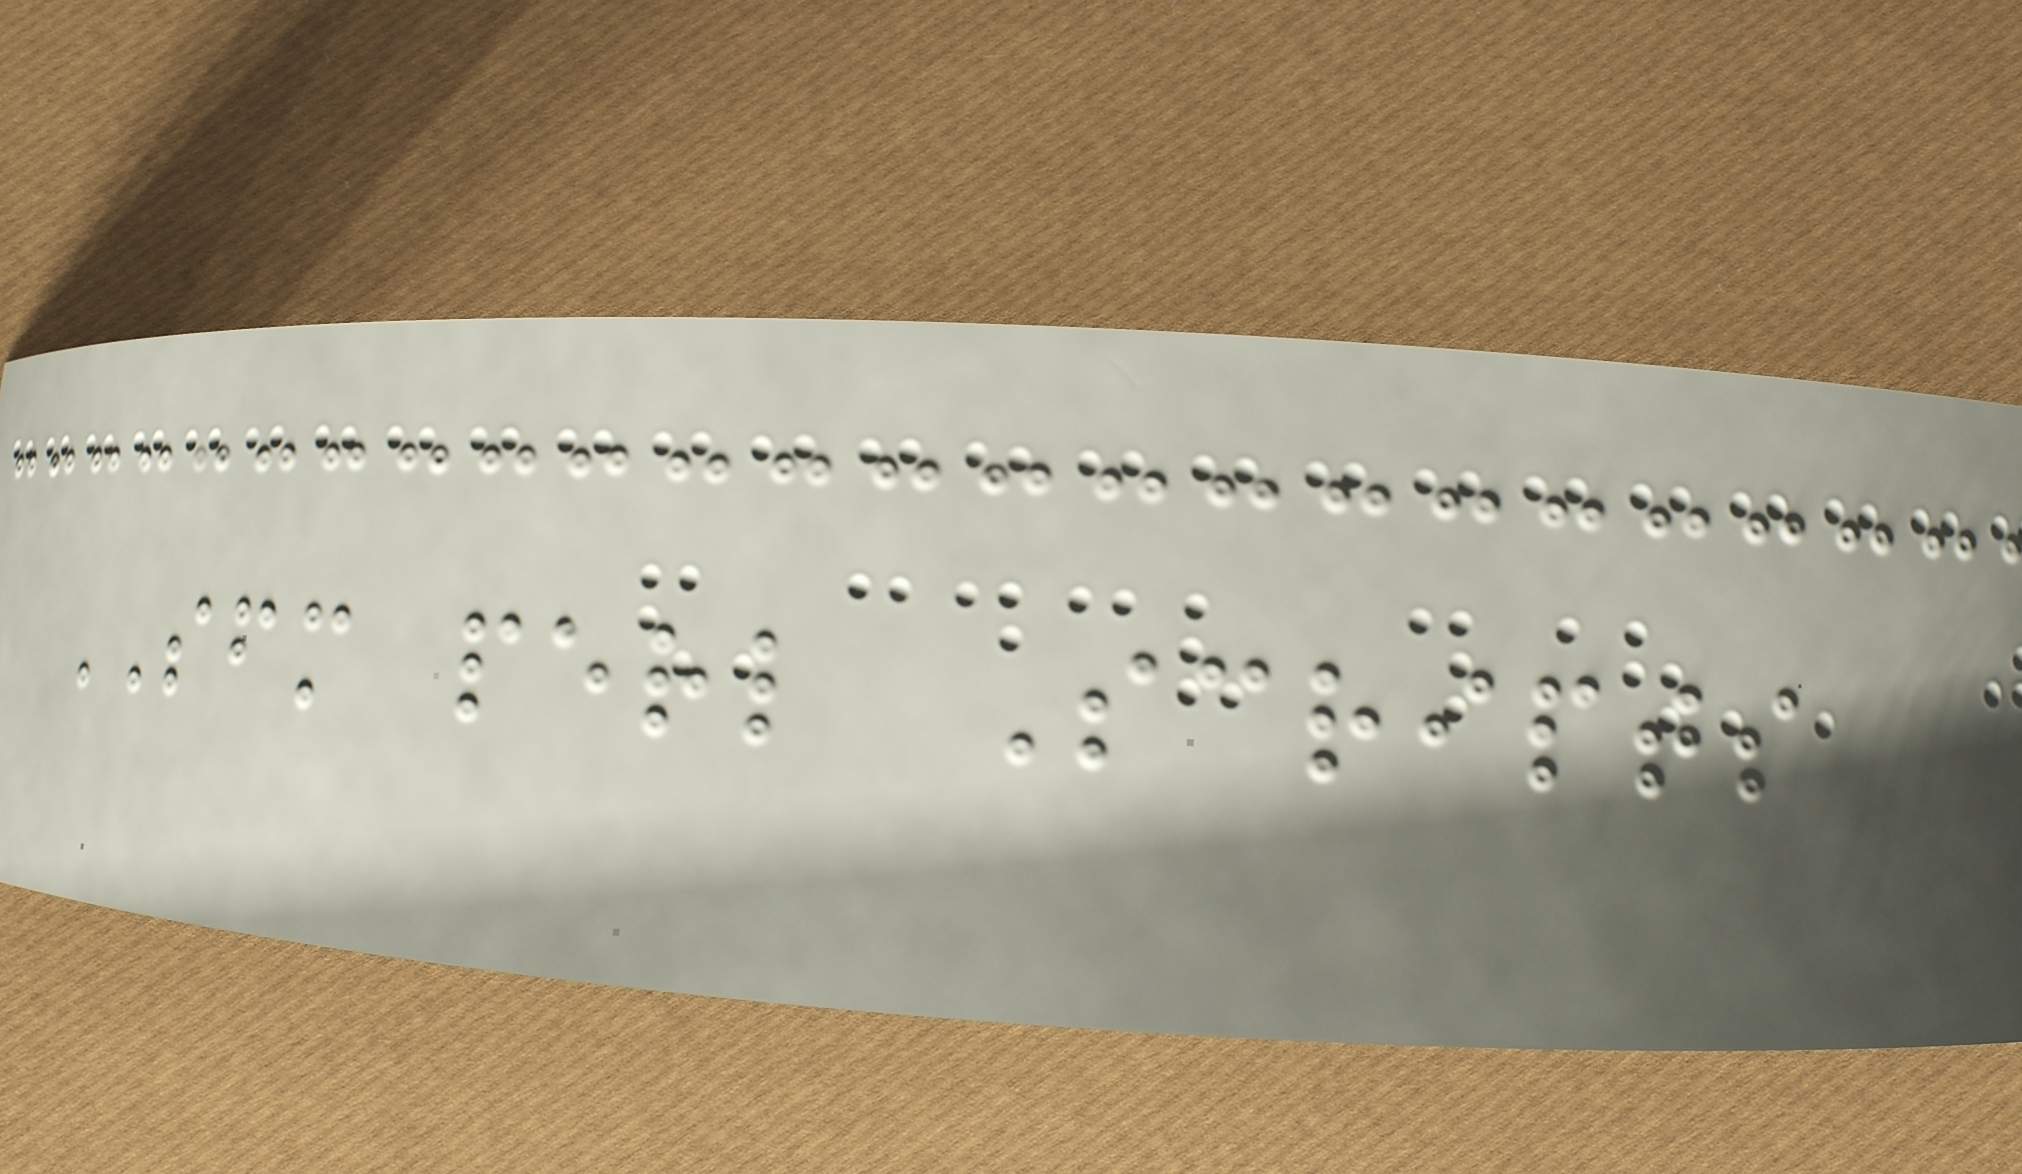SFM perl Scripts
